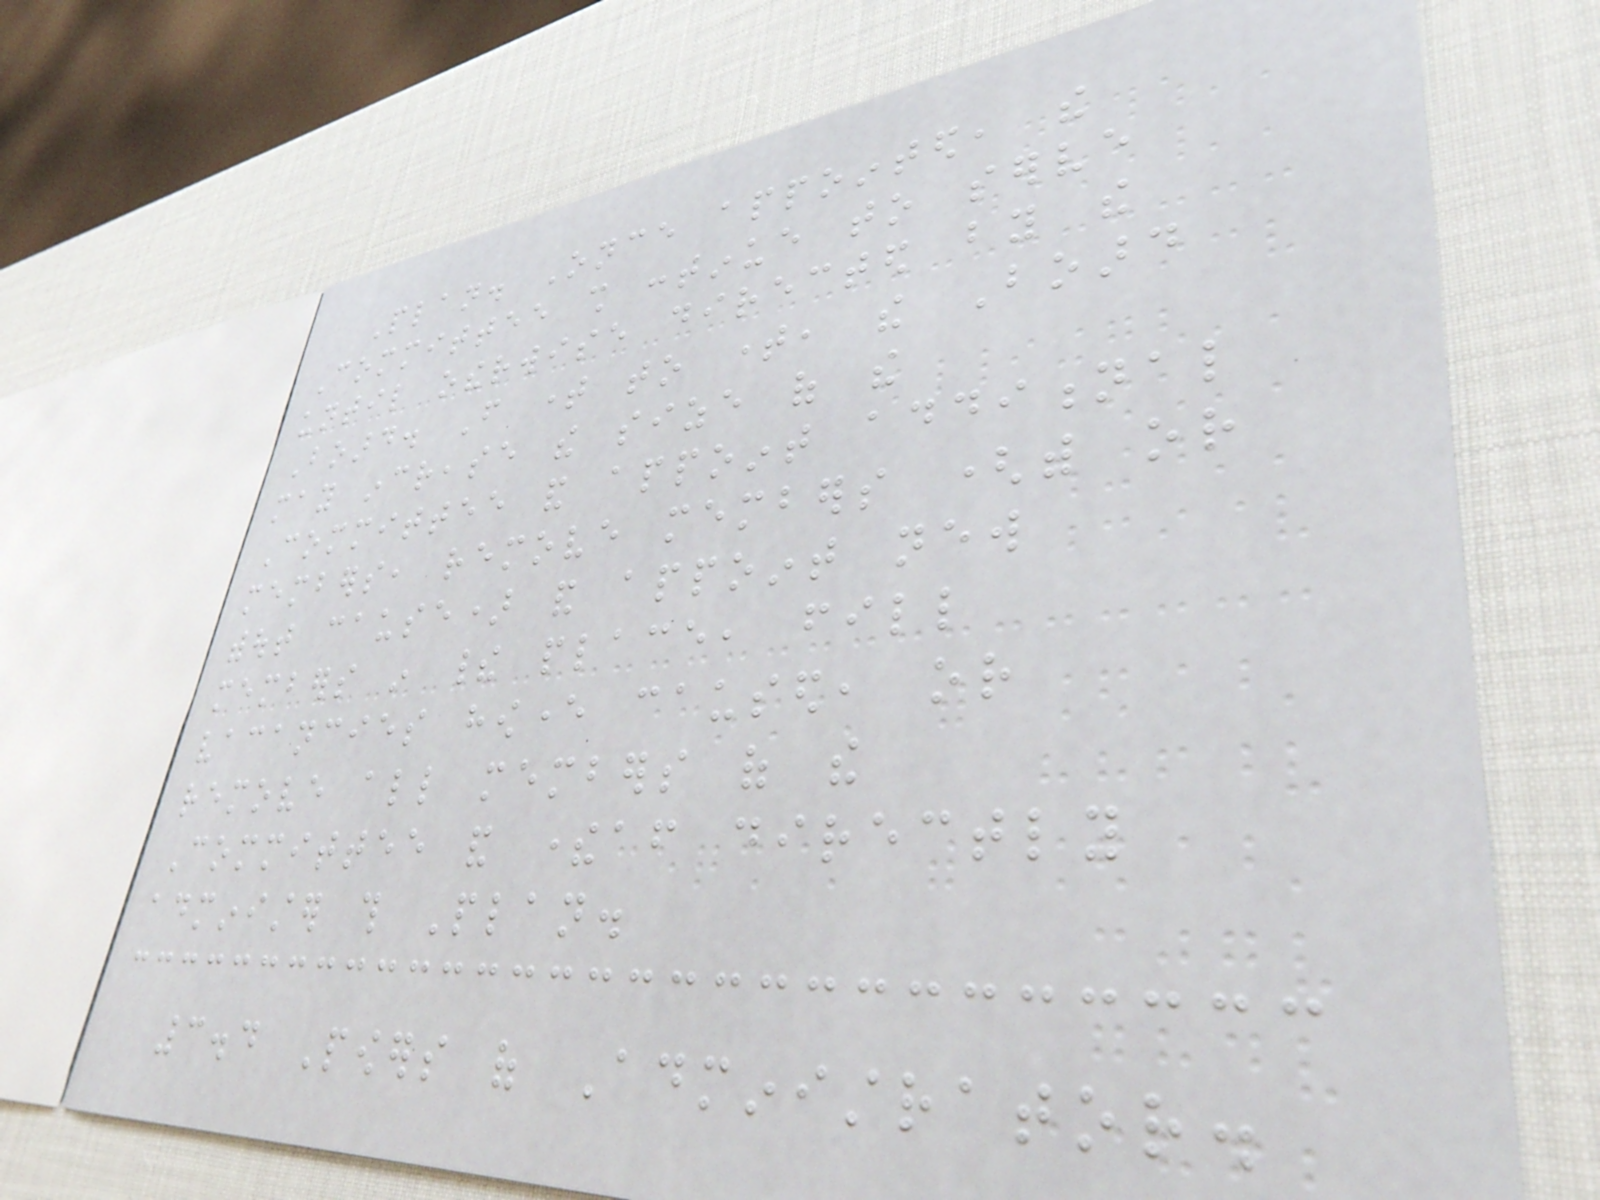Plan. Once appointed, the
Committee shall continue to serve
until otherwise directed by the
Board. From time to time, the Board
may increase the size of the
Committee and appoint additional
members, remove members (with or
without cause) and appoint new
members in their place, fill
vacancies however caused, or
remove all members of the
Committee and thereafter directly
administer this Plan.
3.4 Powers of Administrator.
